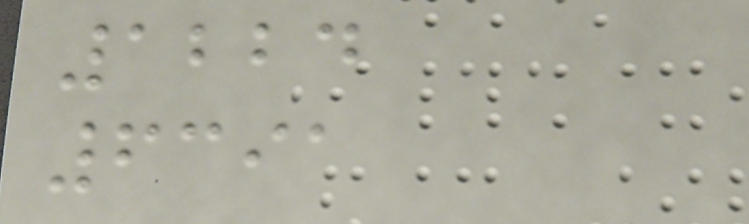1224
6391
